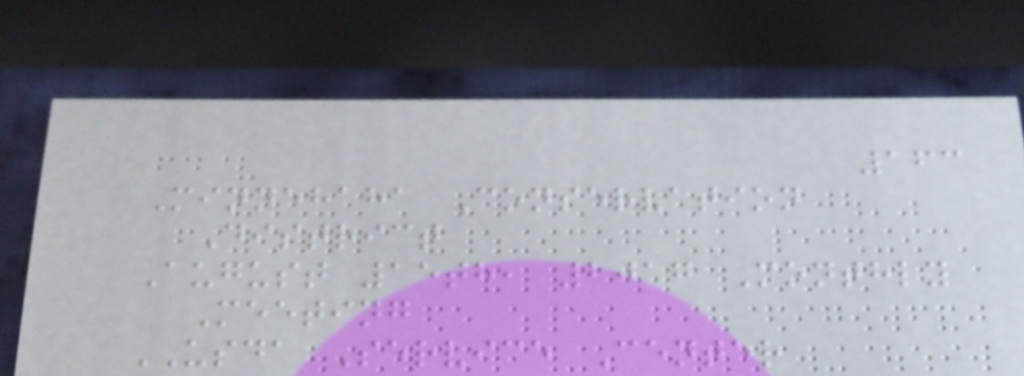163
Minnehaha Conservation
District
August 15th, 2017 Monthly
Meeting
USDA Service Center
